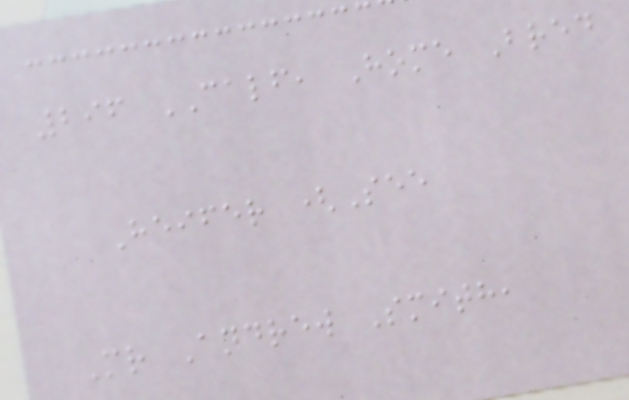296 CALF, Home Bred
Heifer (See
Mr Andrew Smith,
